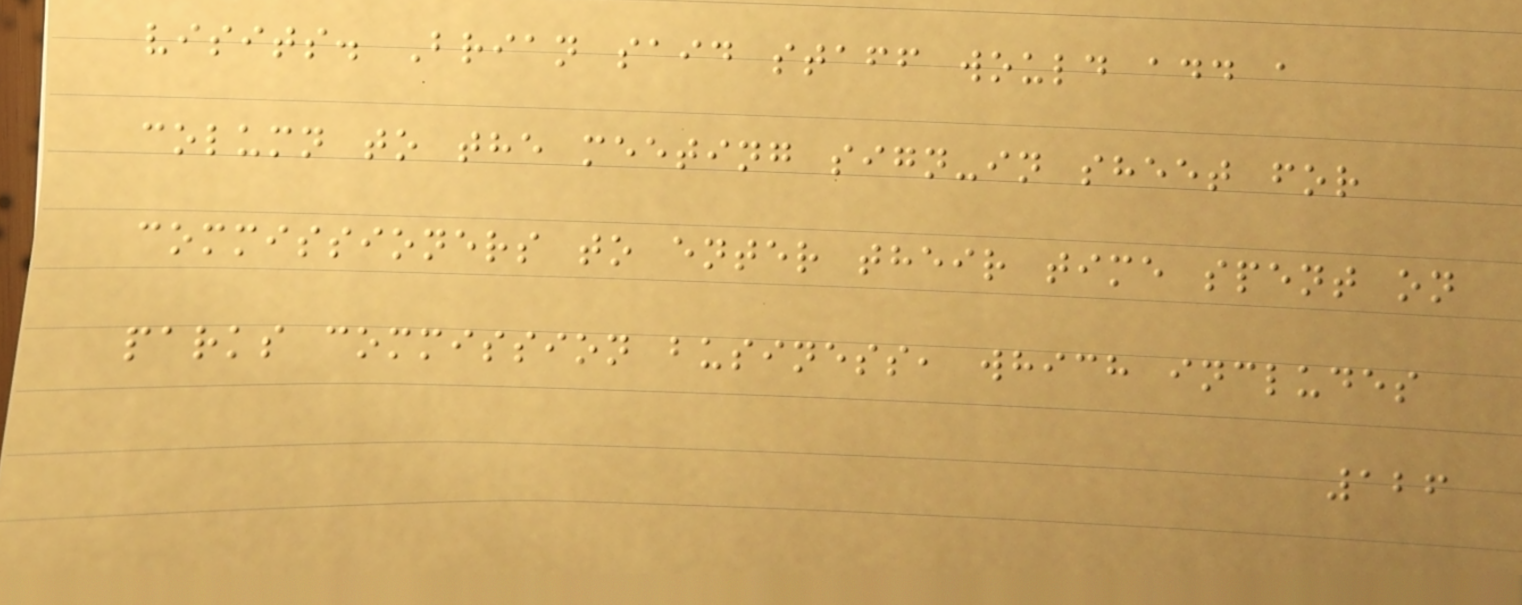visits. Brian said staff would add a
column to the meeting sign-in sheet for
commissioners to enter their time spent on
parks commission business, which includes
126
